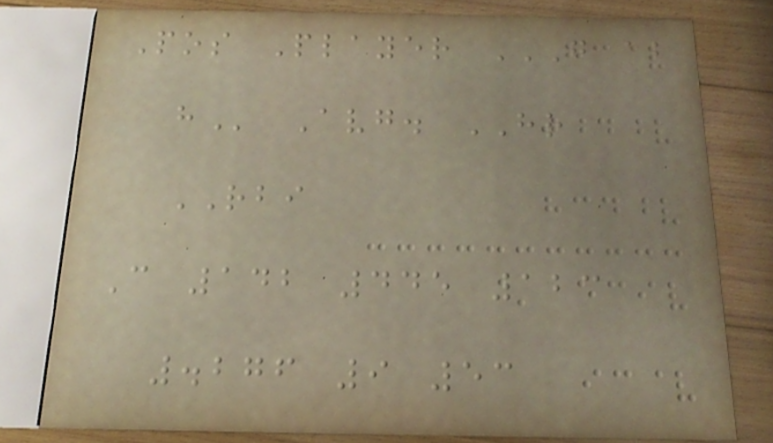Pos Player G AB
H Avg. HR
RBI
C 142 445 123
.276 9 53
